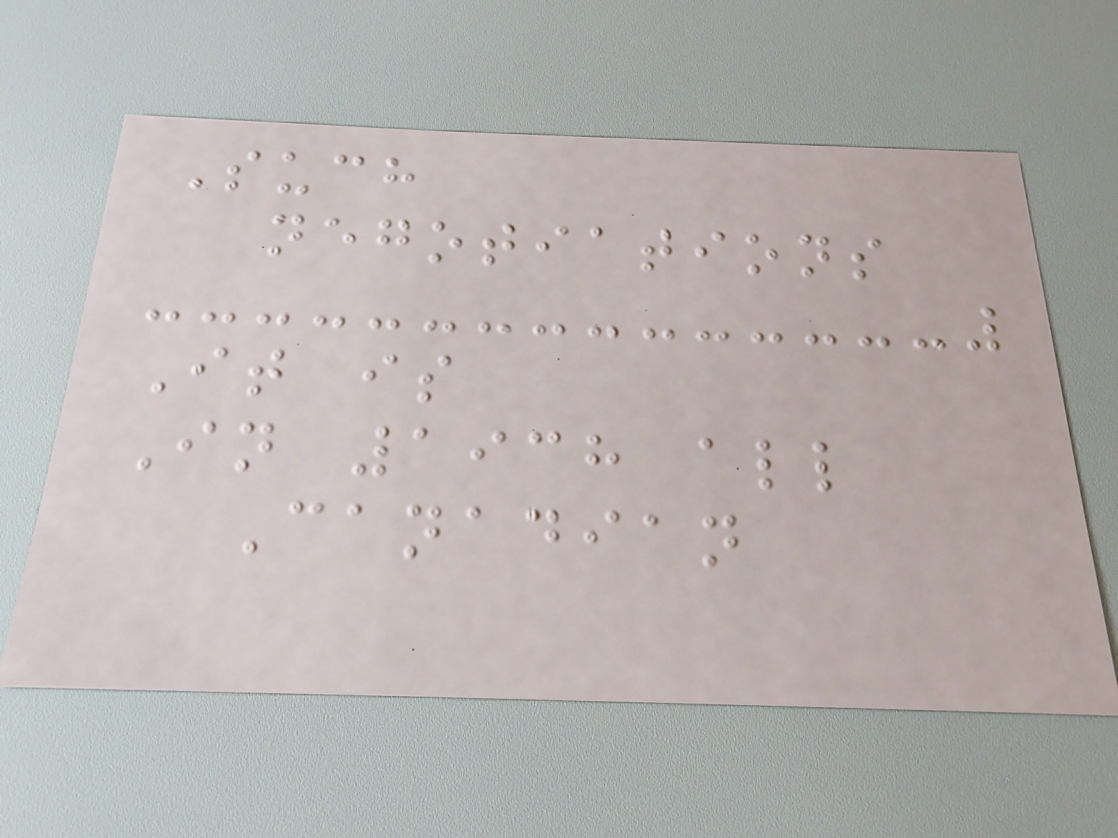Such
negotiations
It is
In 1938 all
Canadian
